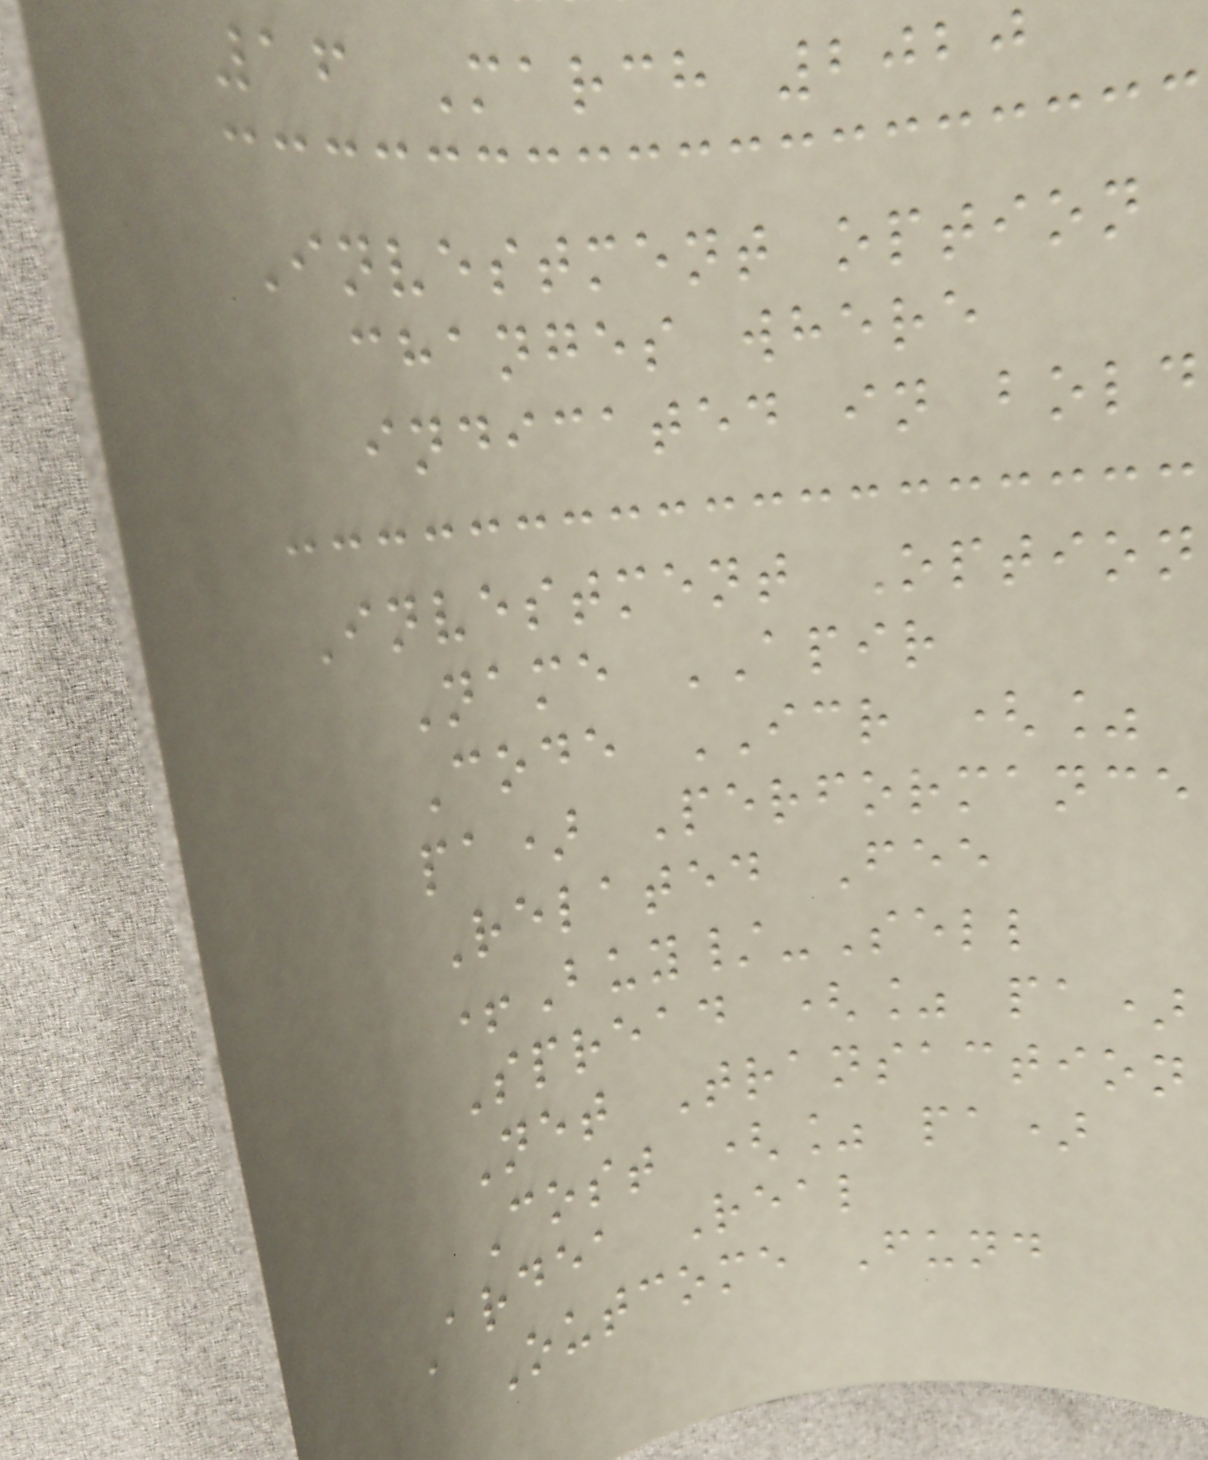16 March 2020
Investment option
changes where
indicated in bold
Investment Option
Name APIR
Code ICR (%
pa) Performance
Related Fee
+Buy/-Sell
Spread (% pa)
Net Transaction
Cost (% pa)
Ardea Real
Outcome Fund
